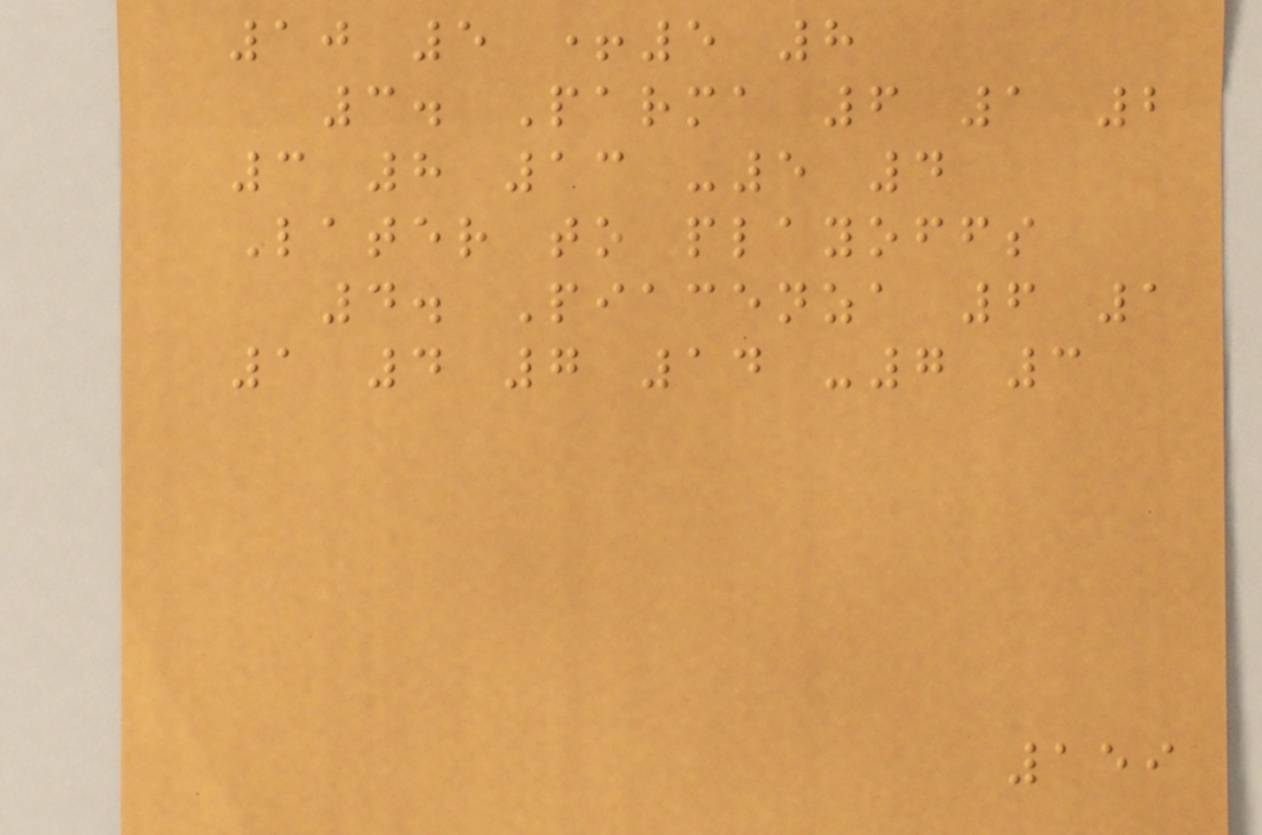10 5 +5 8
3. Parma 6 1 2
3 8 13 -5 4
Later to playoffs
4. Piacenza 6 1
1 4 7 14 -7 3
159
